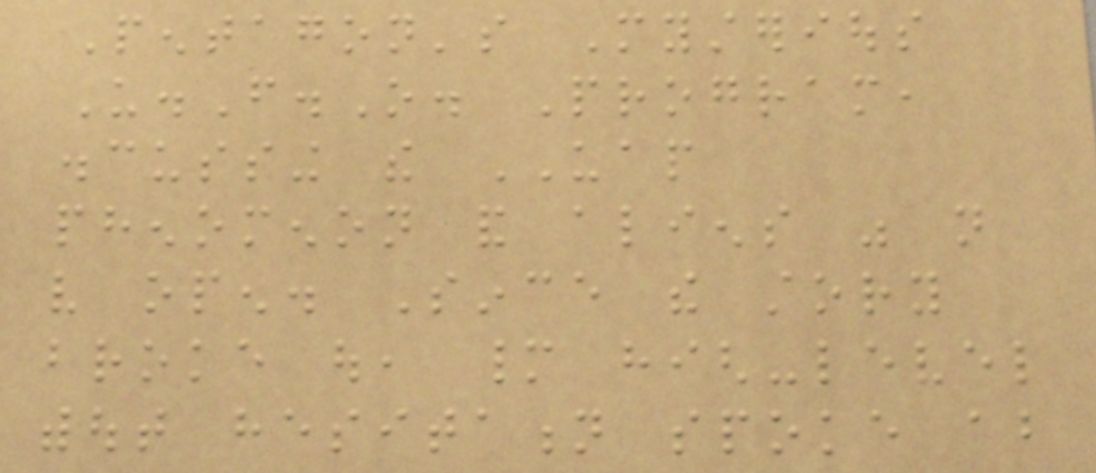Pentagon's Mysterious
U.F.O. Program,
discussing the UAP
phenomenon and aliens was not
very open. Since the story
broke out, many high-level
without hesitation spoke about
